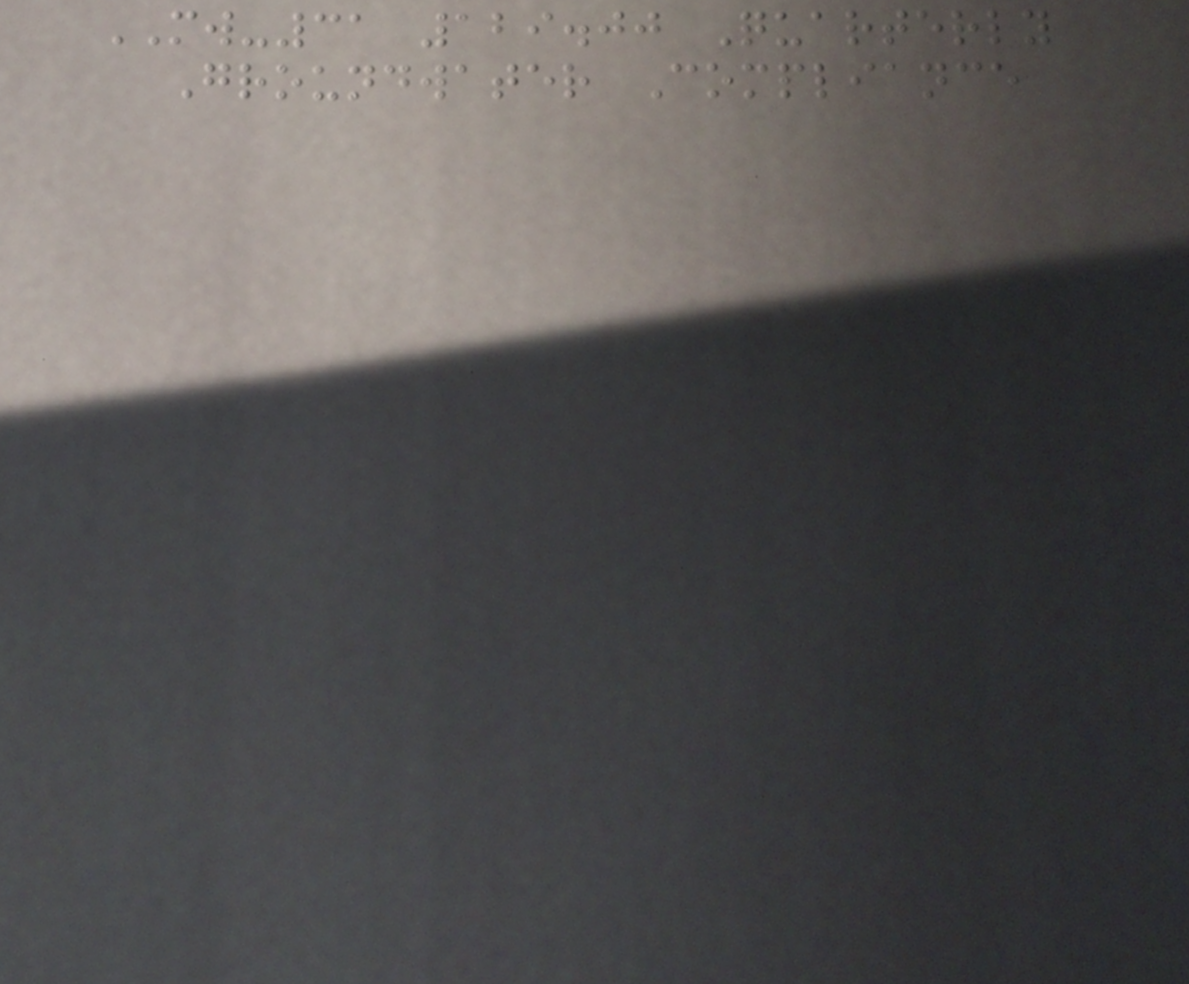MW-31 129.00 Quarterly
Groundwater Compliance
